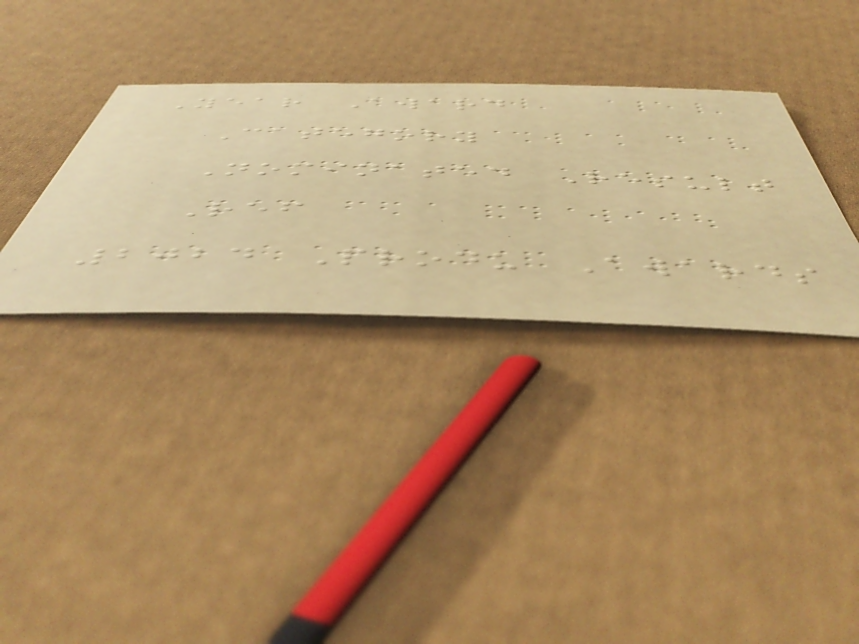Year Award
Category
Nominated Result
Ref
2024 Produ Awards
